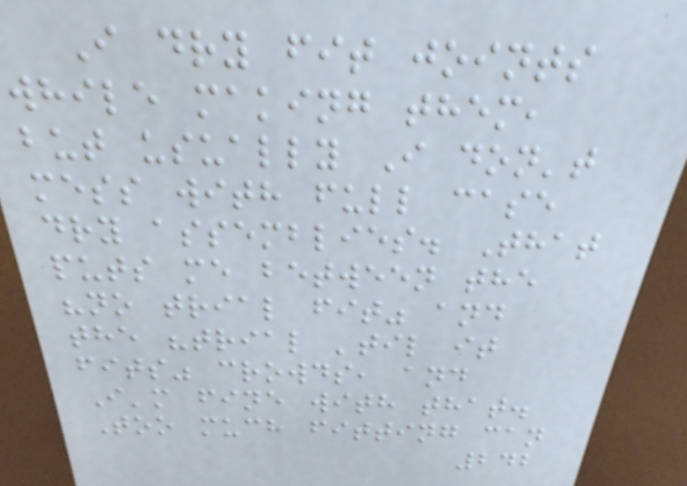I dry fit joints
while making them,
but usually I don't
mess with full case
dry assemblies. That
puts me between the
"no trial fit" and
the "trial 'til it
fits" crowds, and
I'm fine with that.
Too much fitting can
242
